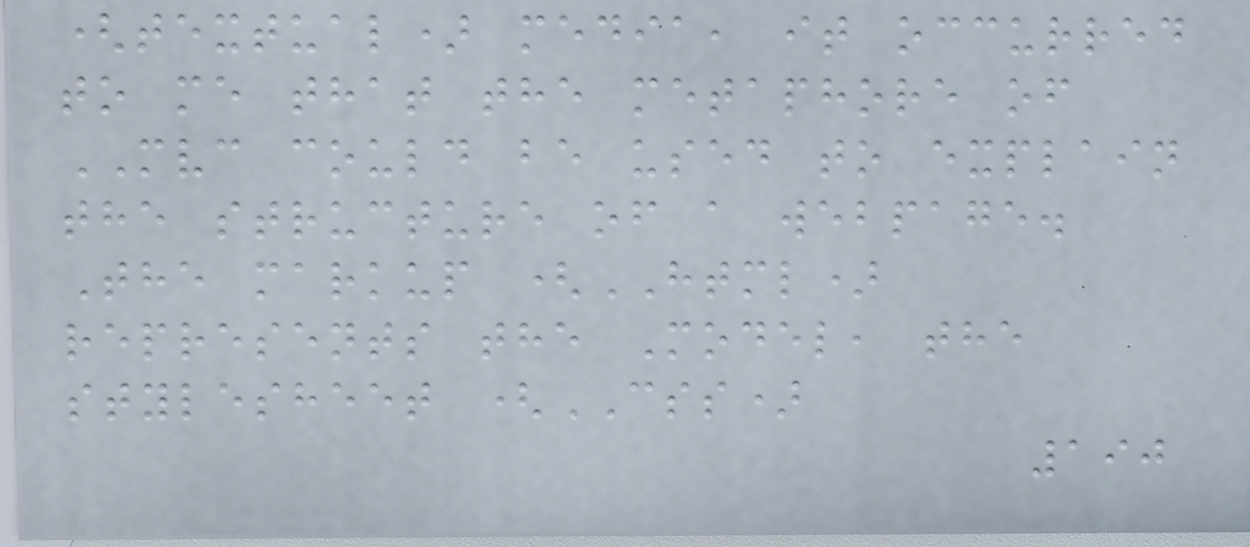(textual) media, it occurred
to me that the metaphore of
MVC could be used to explain
the structure of a webpage.
The markup (HTML)
represents the Model, the
stylesheet (CSS)
190
